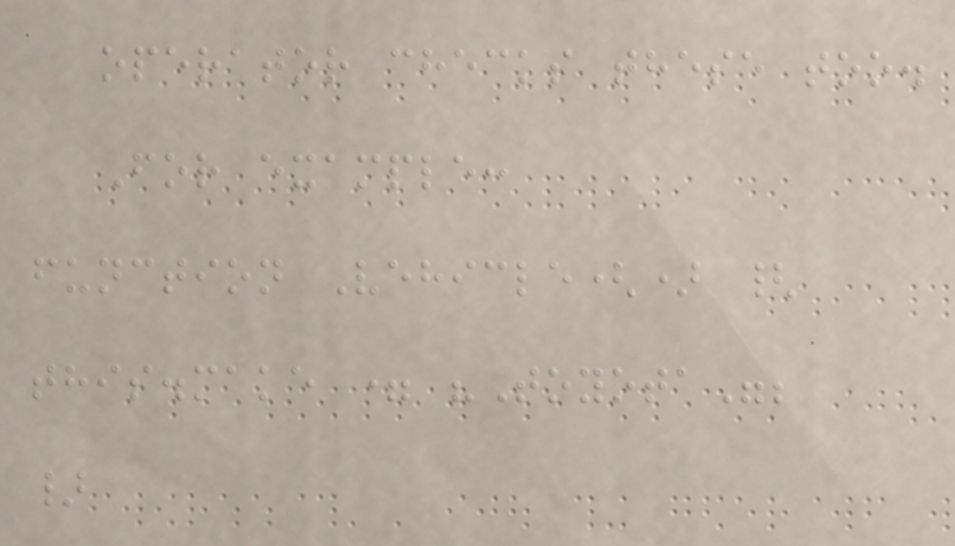operator checks these too.
For example:
function Vehicle() {
this.make = "Toyota";
}
